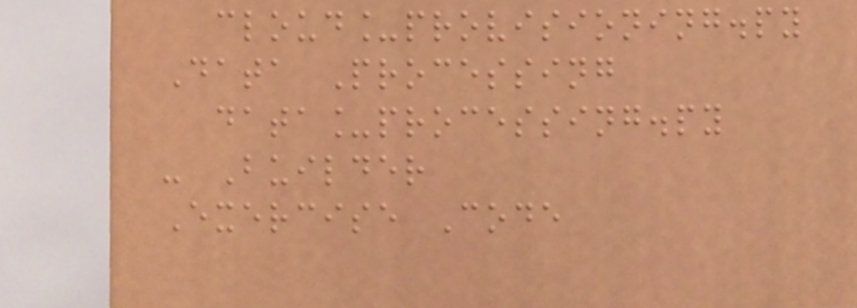cloud_provisioning.py
Data Processing
data_processing.py
- Builder
Exercise Code
